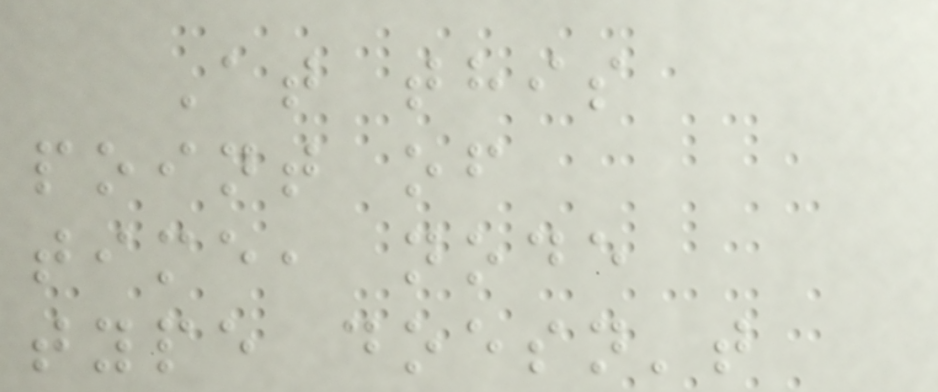At this
point of
time, node
type doesn't
